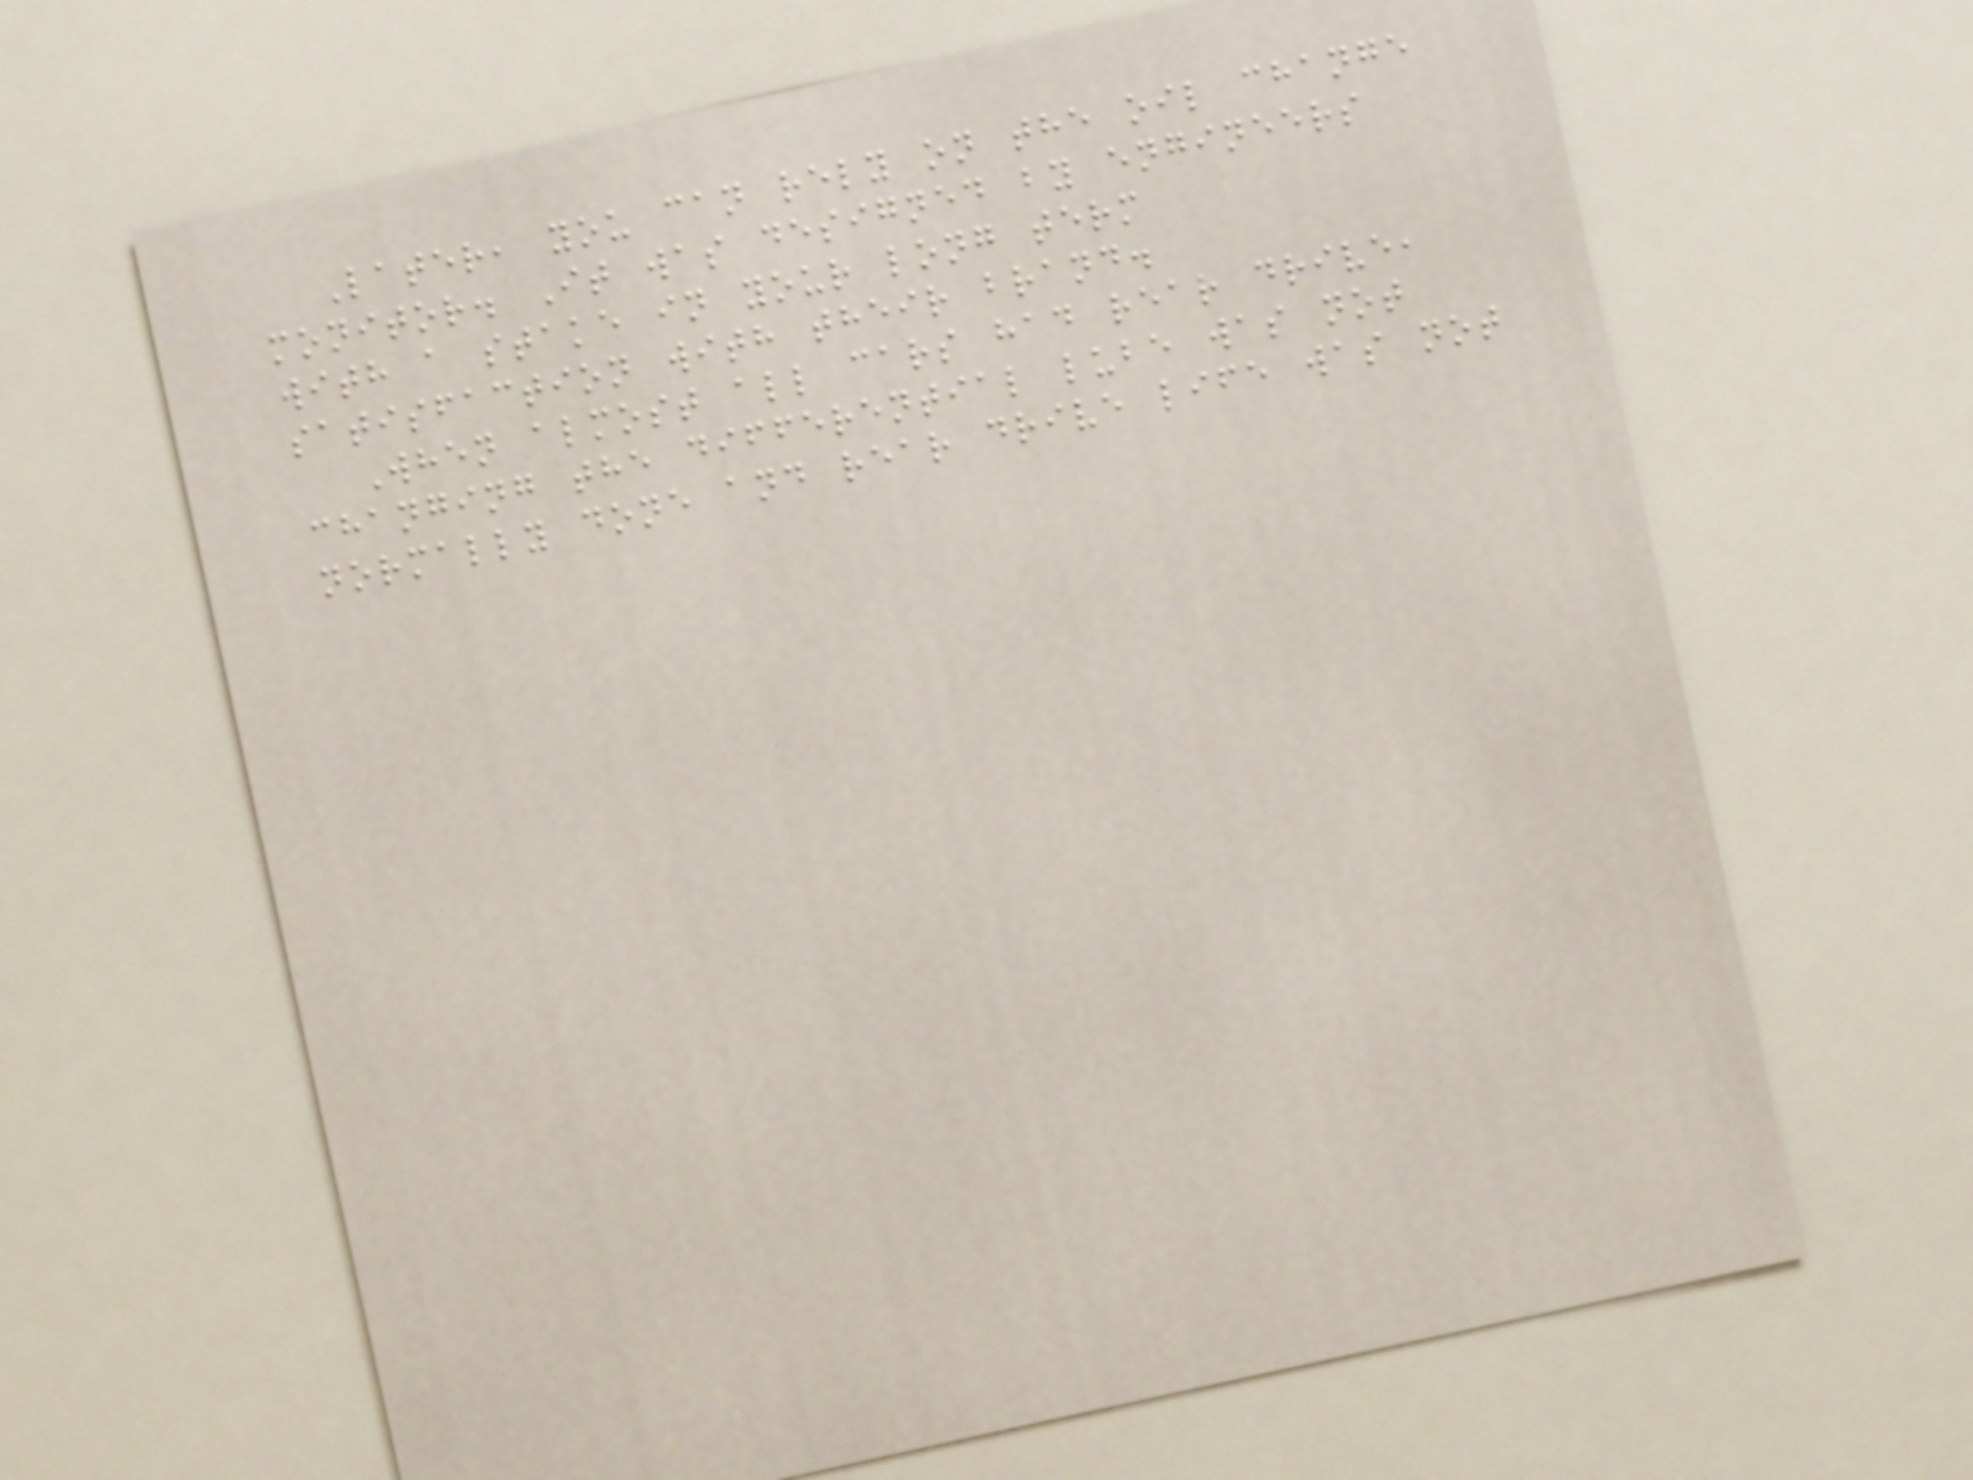Later, you can rely on the oil change
monitor. It was designed by engineers
with a stake in your long term
satisfaction with their brand.
When almost all cars had rear drive,
changing the differential lube was not
normally done and rear drive life was not
